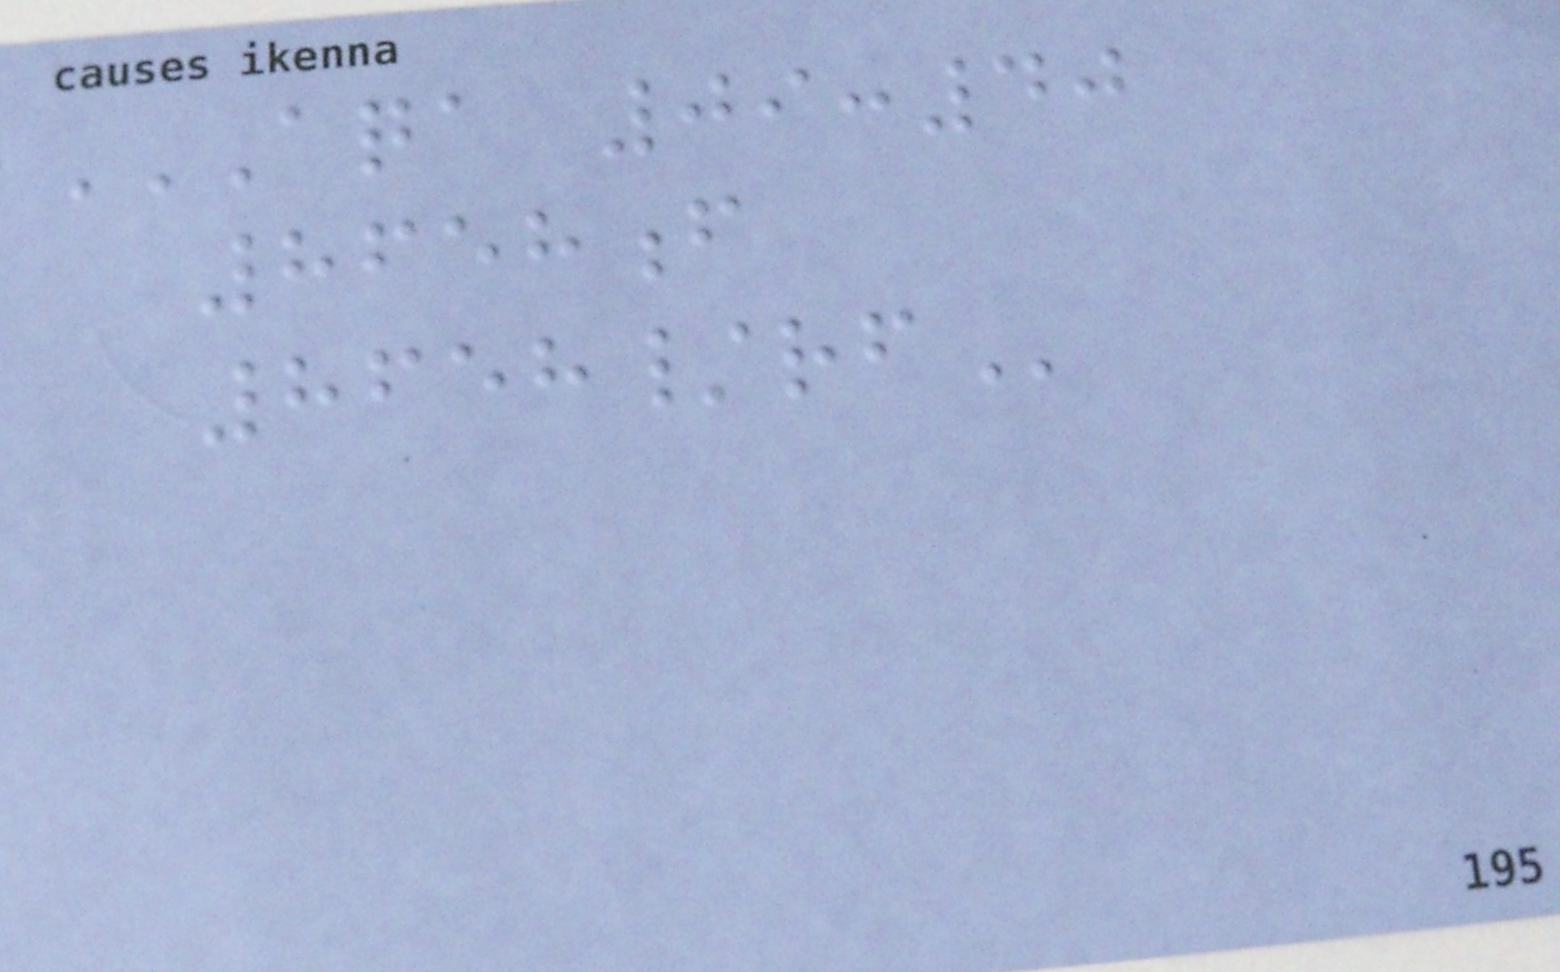AQA 09:40
8658F
8658/RF
